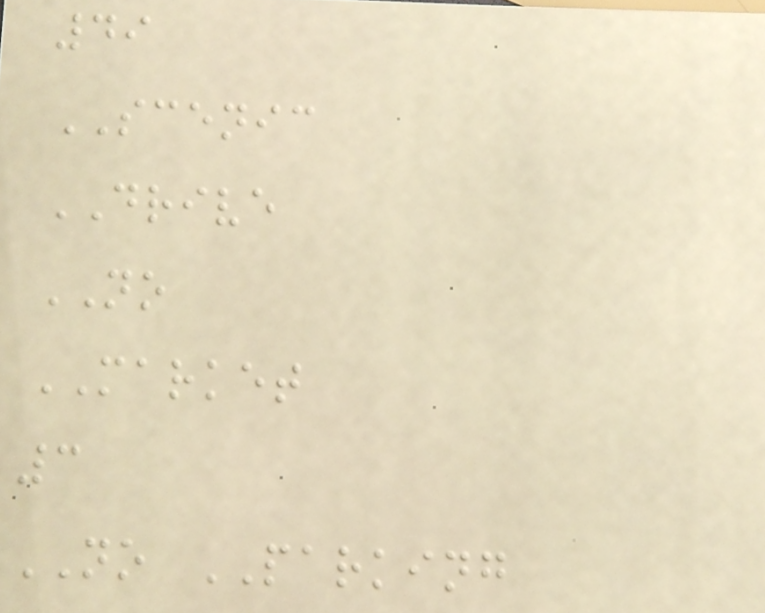49
SCENIC
DRIVE
NO
MARKET
3
NO PARKING
